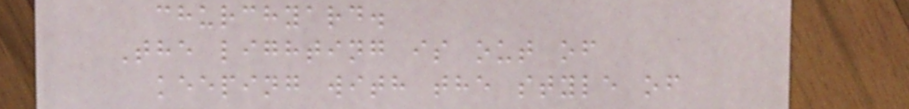churchyard.
The lighting is out of
keeping with the style of
